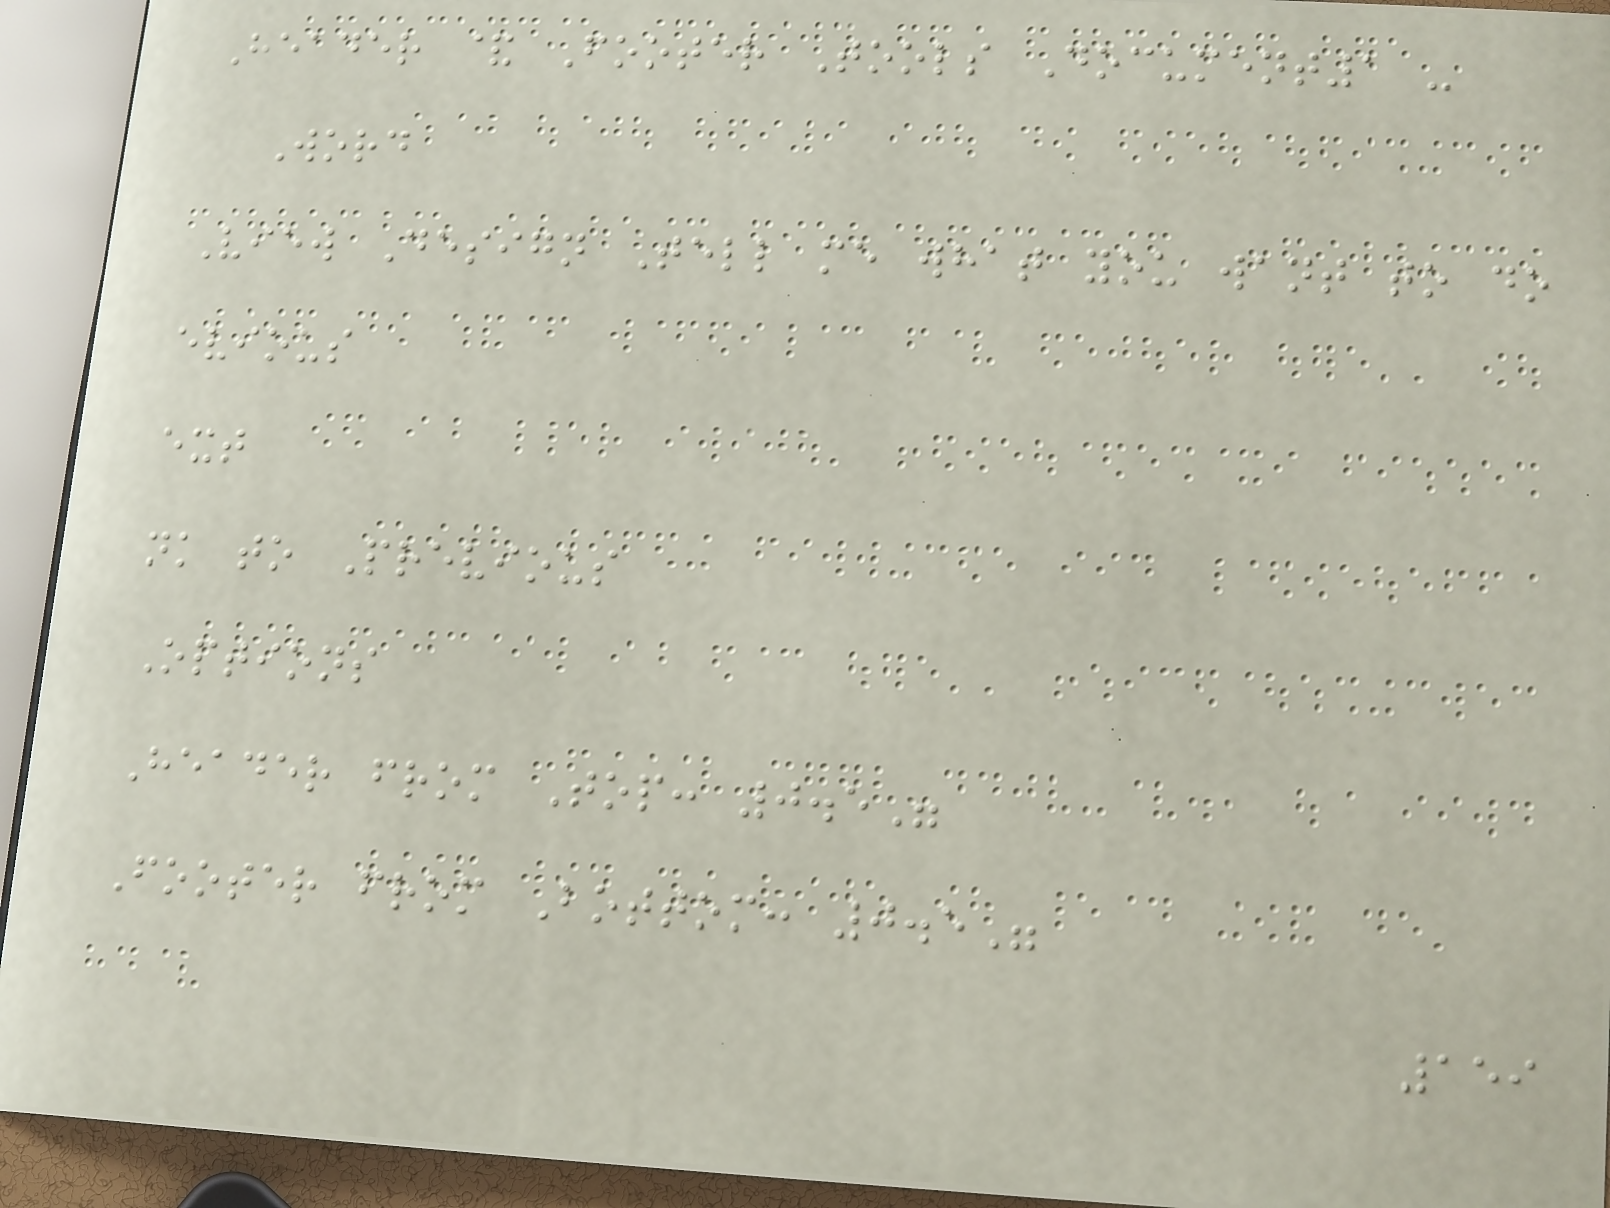Header & Footer Tools Document1 -
Word
View Design Tell me what you want to do
evious
ext
nk to Previous
Options
Header from Top: 0.5"
Footer from Bottom: 0.5"
159
